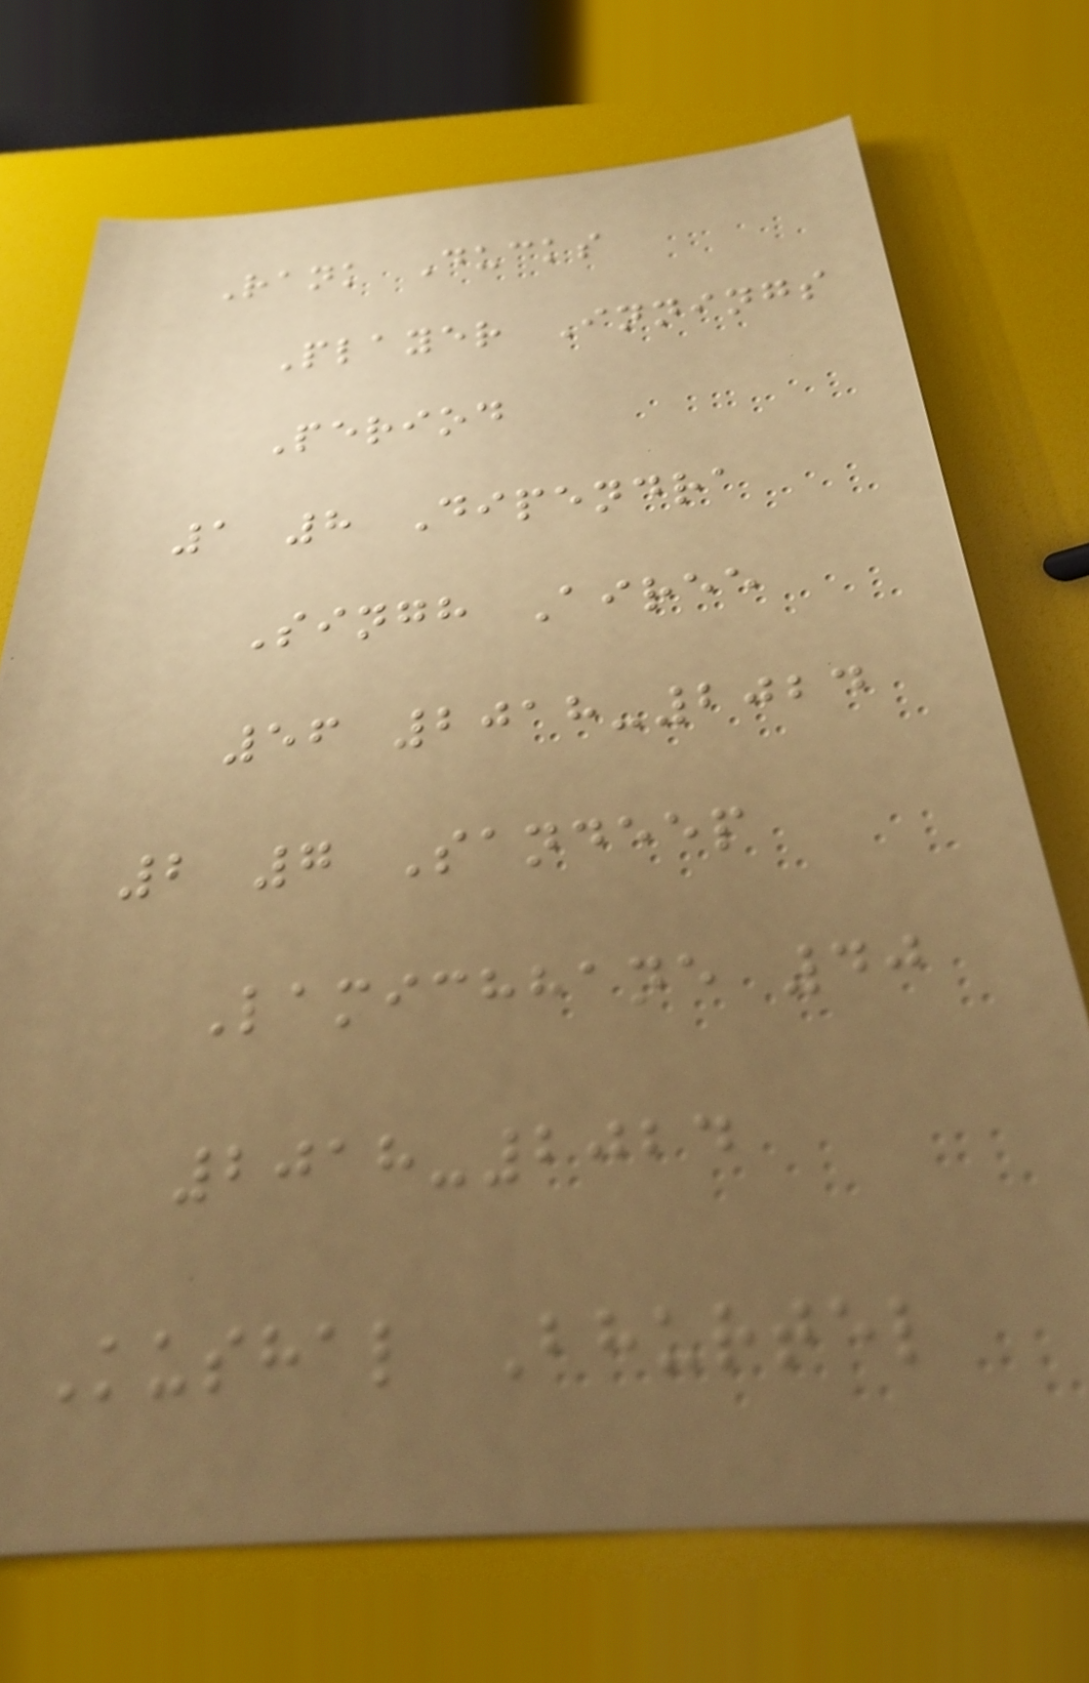Rank Ducks
Player Innings
Period
1 8 Dipendra
Singh Airee
56 2018-2024
2 7 Sandeep
Lamichhane 40
2018-2024
Kushal Bhurtel
